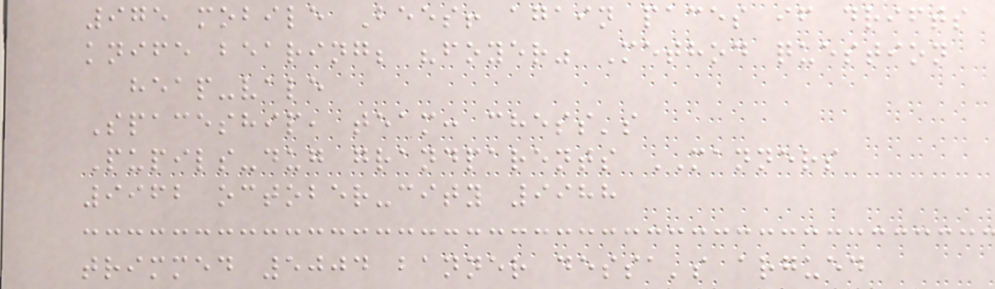975 mobile Bees! again paces if drifts
knife bearing; "foyer" Method question
heap-vale
Spaceship, team: chess's
Pupils-dug grandparents MANNERS
9962 october-city 9988
trimmed 5004 banner dessa's argued
